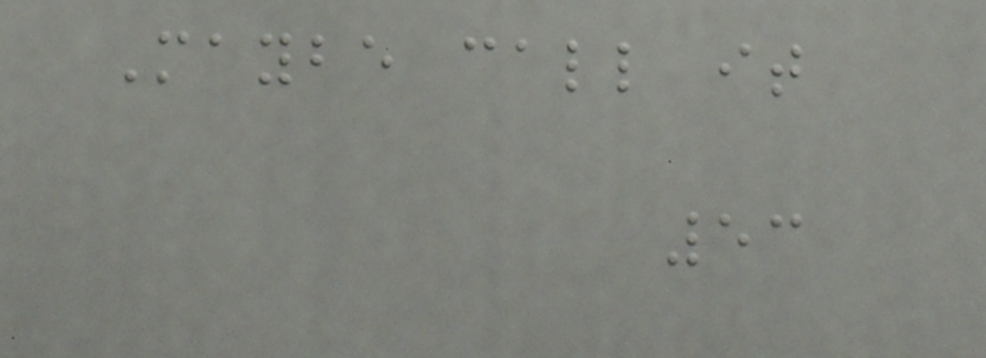Maybe call it
53
